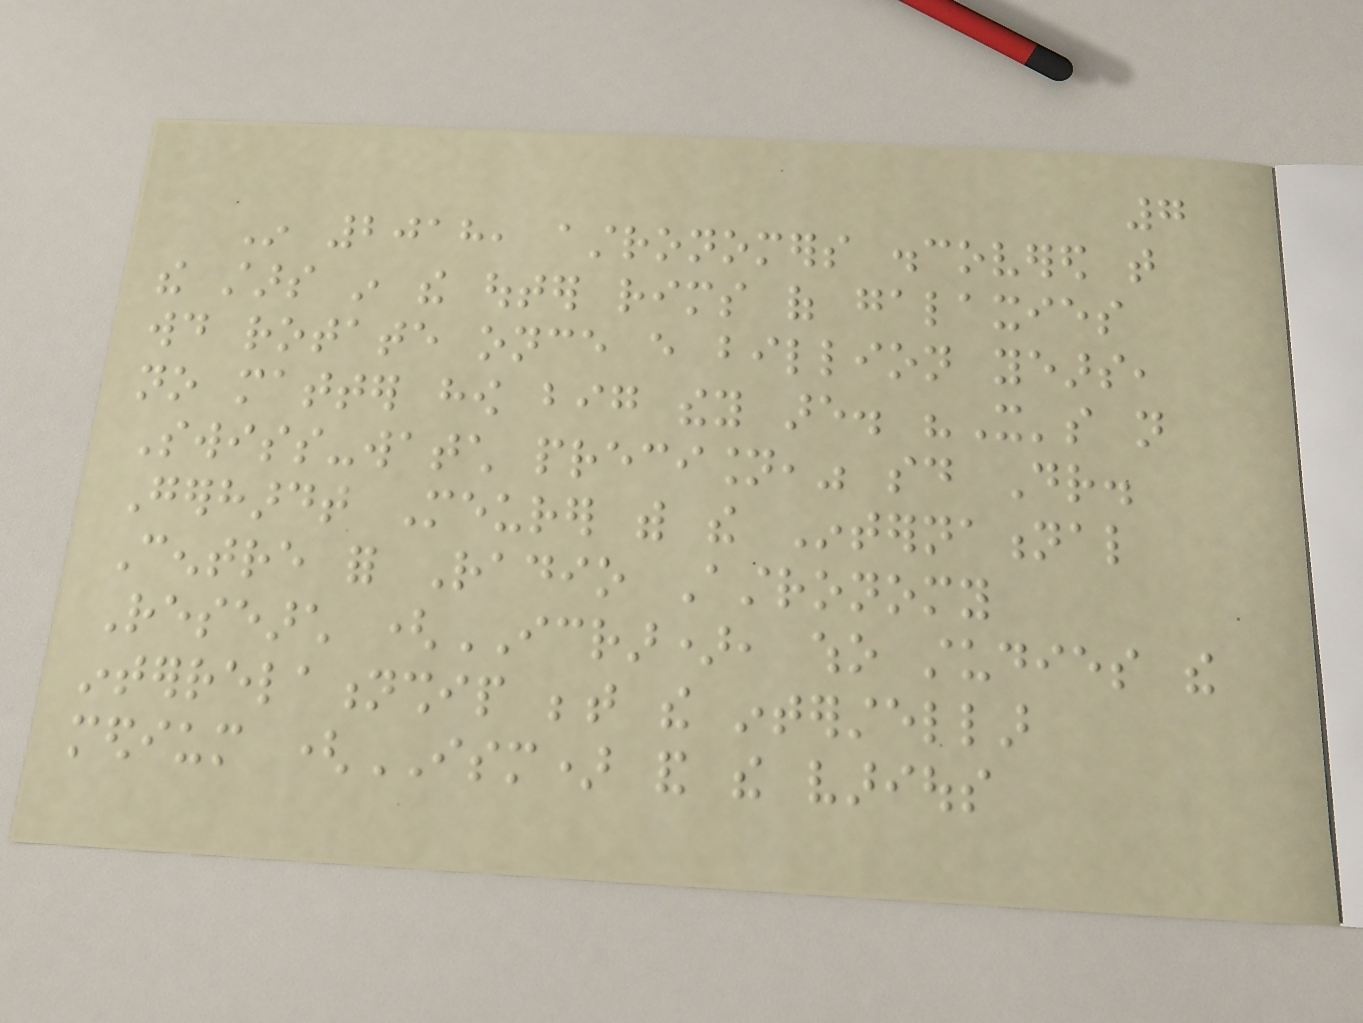7
In 2018, astronomers discovered that
the stars in the outer rims of galaxies
would rotate once every billion years,
no matter how big they are. "It's not
Swiss-watch precision," said Dr.
Gerhardt Meurer with the International
Centre for Radio Astronomy
Research (ICRAR), who studies the
interrelationship between the interstellar
medium (ISM) and the various
